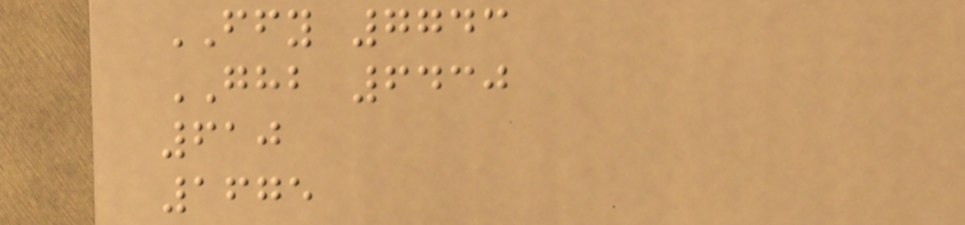FFY 7743
GHB 6430
610
1675
